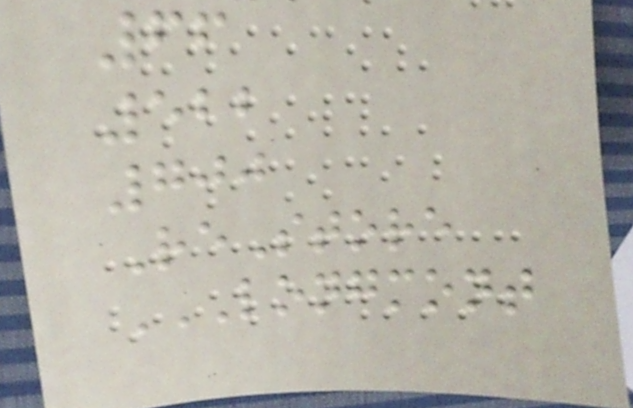66
522
700
ReStore
LONGMONT
